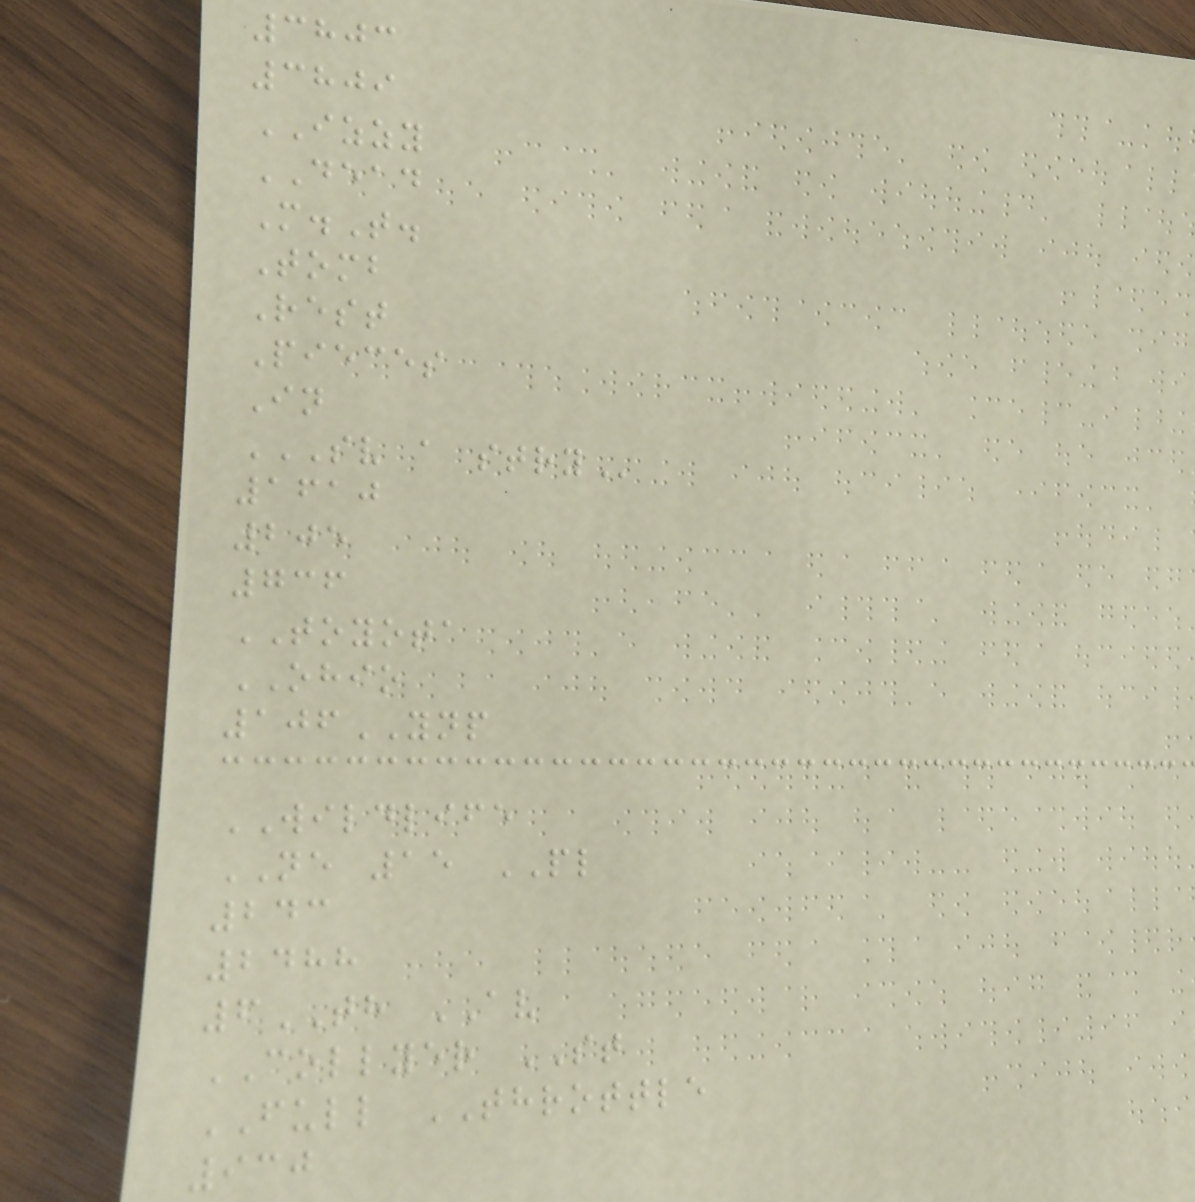3803
3809
IZZY
DEAD
M.T.
Tomb
Rest
Pieces
In
SV A STRY
1610
205
736
TOYOTA
OHIO
106YNP
WILDLIFE
NE 15 PL
243
2488
6TH AV
COLLYER ST
FULL THROTTLE
930
